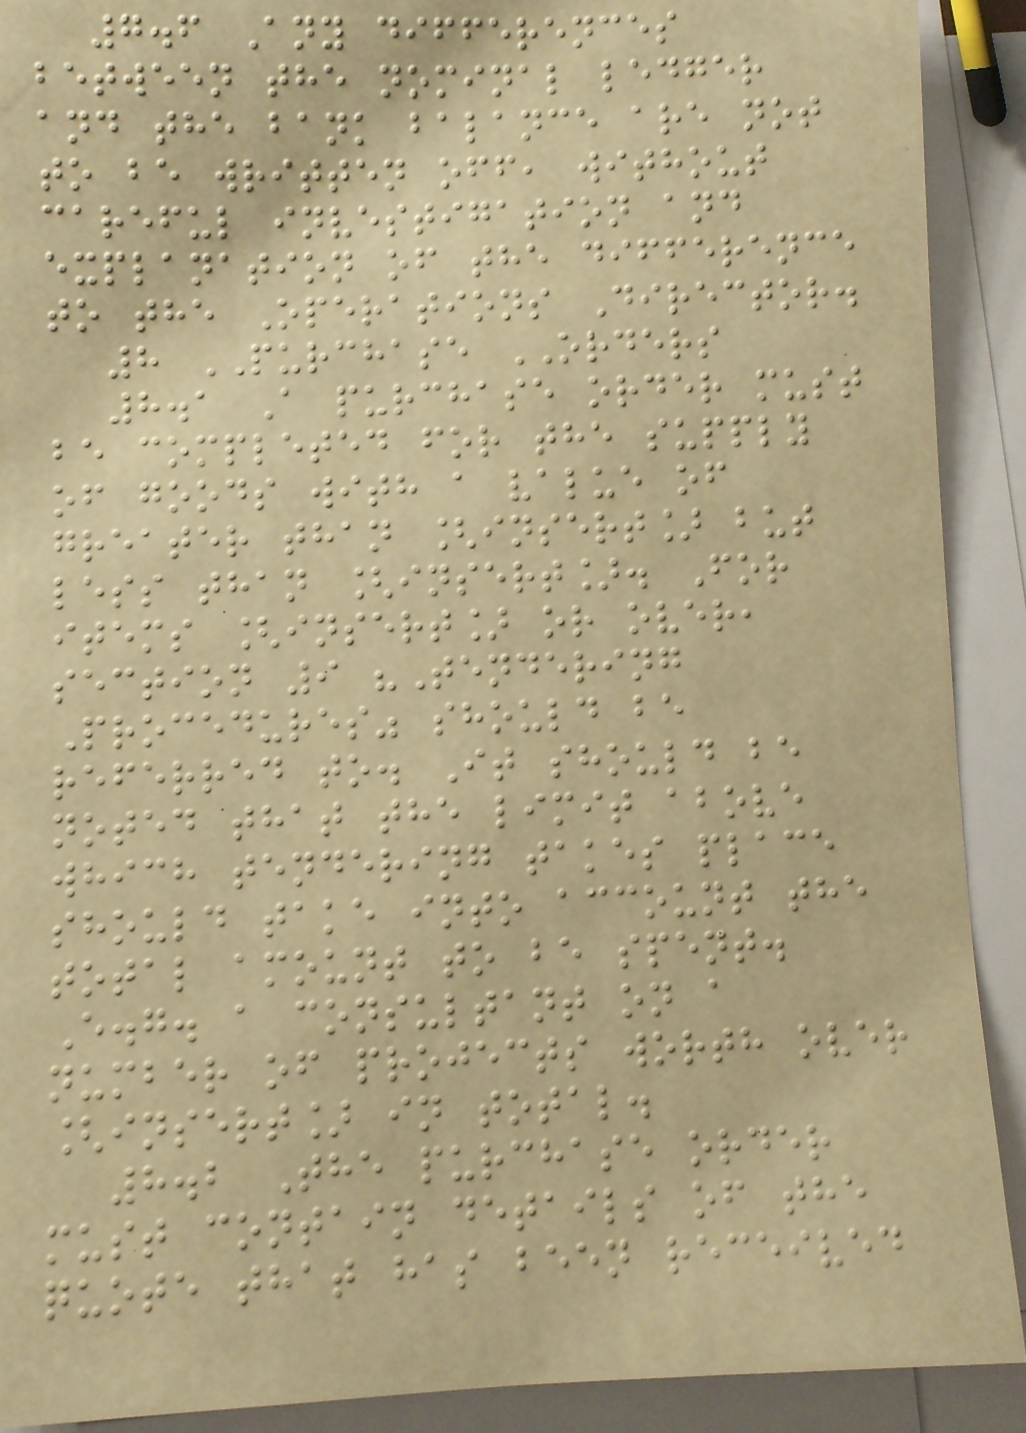7.6 Any differences
between the nominal ledger
and the bank balance are not
to be written off, without
careful investigation and
explanation of the difference
to the Operations Director.
8 PURCHASE ORDERS
8.1 A purchase order must
be completed for the supply
of goods with a value of
greater than [insert] but
less than [insert]. For
items [insert] or over,
section 9 "Tendering
Procedures" should be
referred to. It should be
noted that the limit above
which tendering takes place
should take into account the
total amount to be spent.
E.g. a consultant on a
number of projects worth over
[insert] in total.
8.2 The purchase order
must contain details of the
quote that has been received
